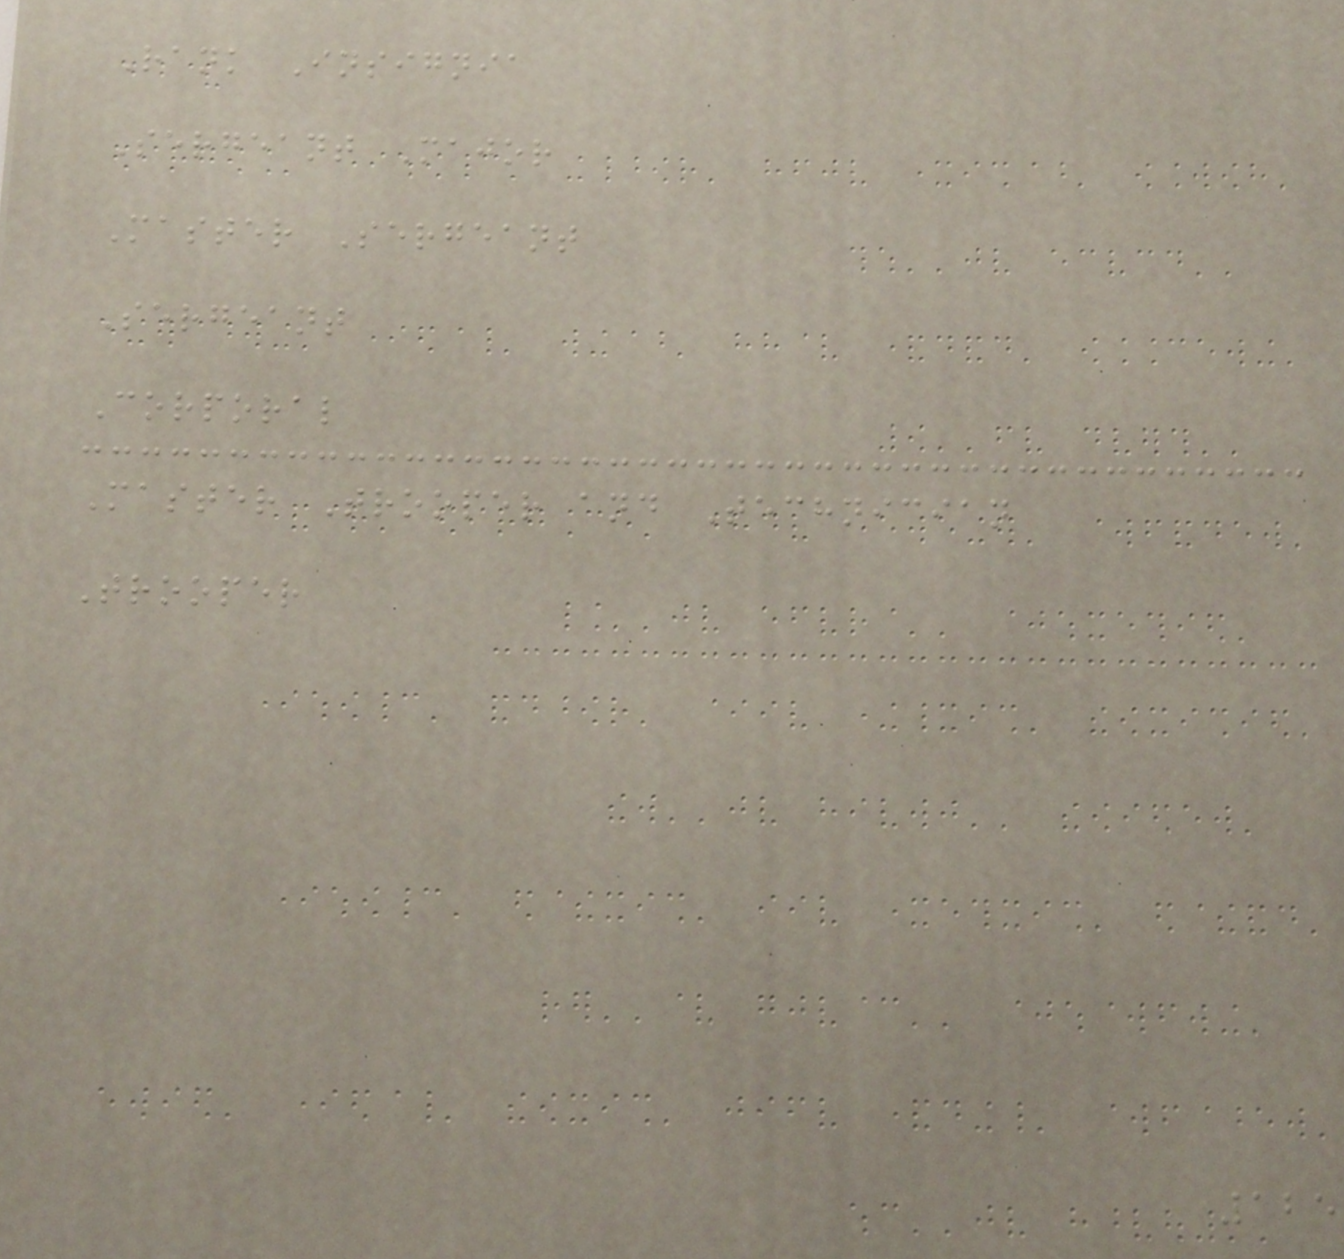Rank Insignia
Sergeant Major
Master Sergeant
Sergeant
Corporal
Master Trooper and Technician
Trooper
125
